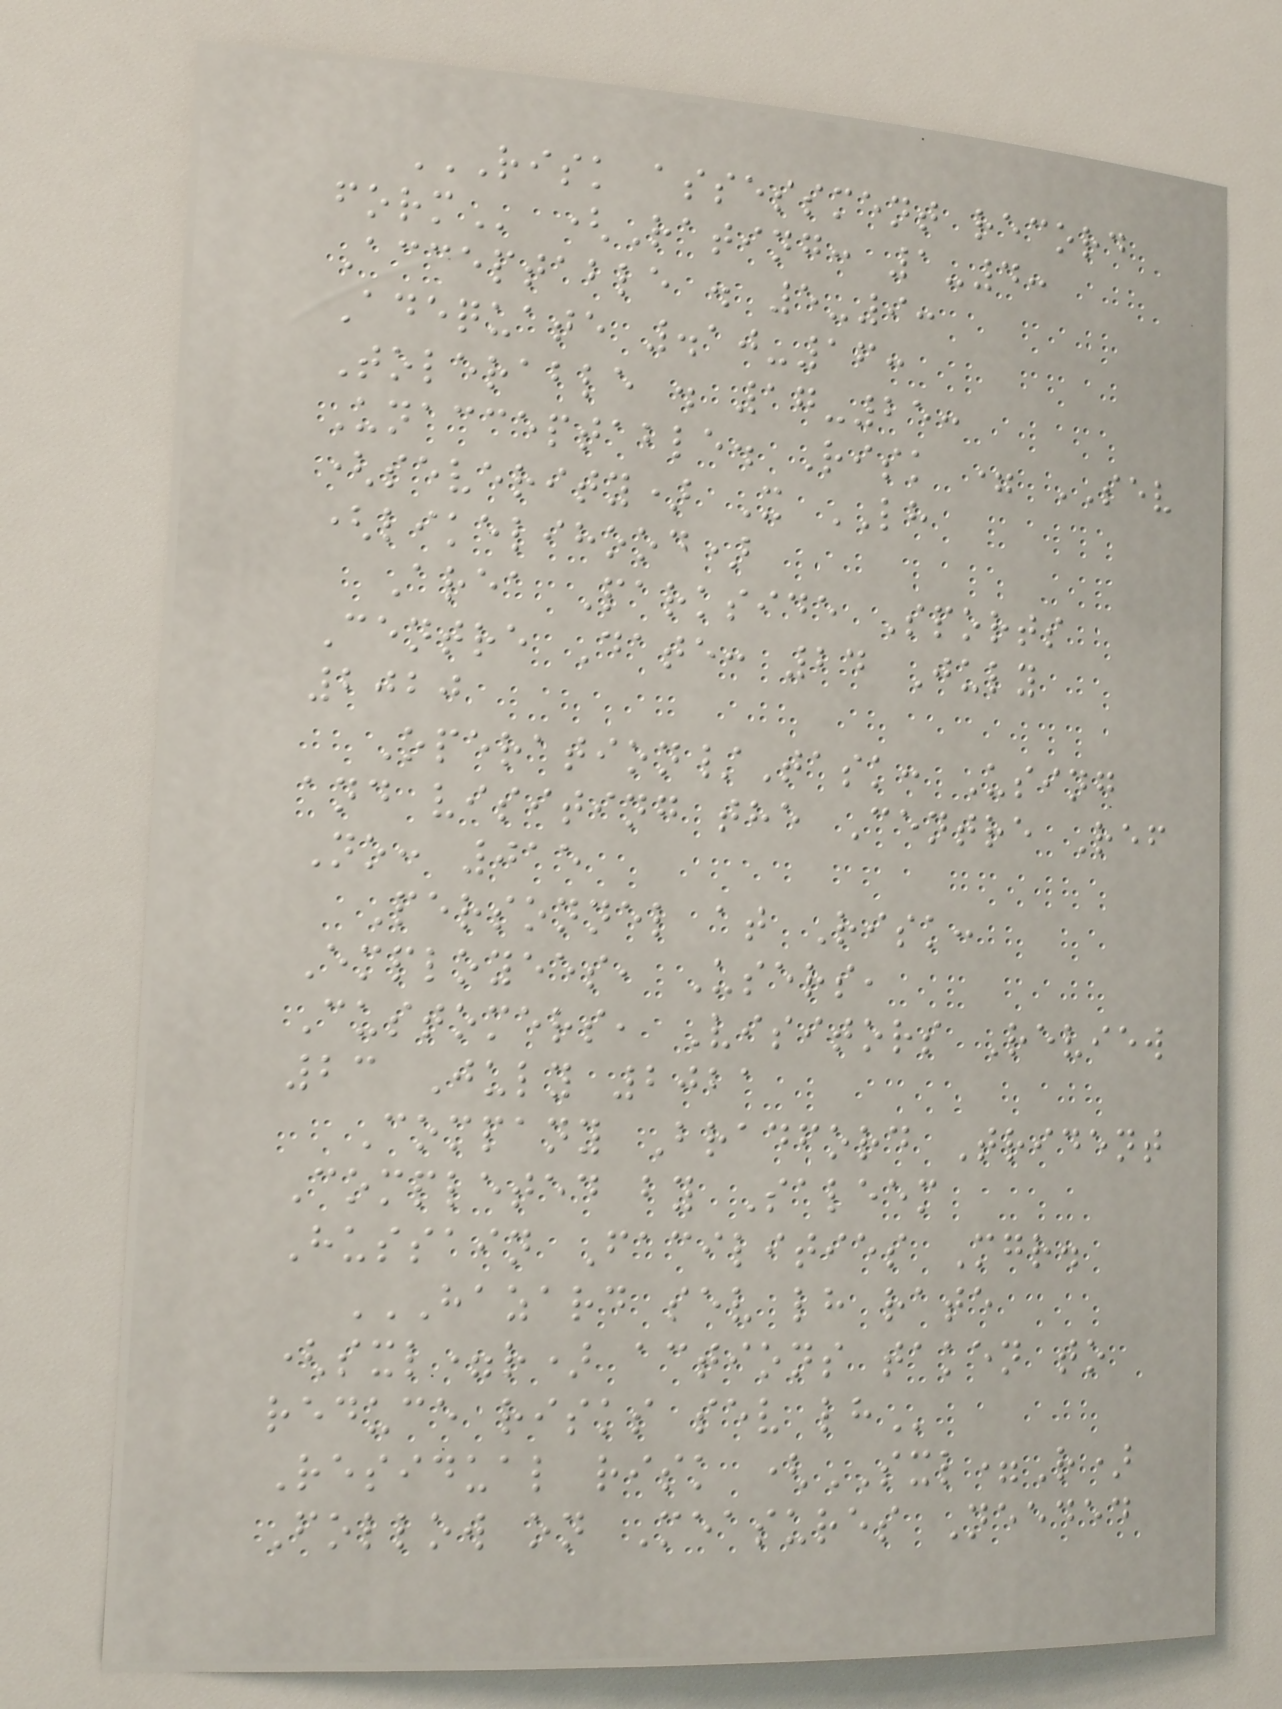RISK ASSESSMENT RECORD
FORM (Rating: 1-4:
Acceptable . 5-9:
Adequate .10-16:
Tolerable . 17-25:
Unacceptable. Risk = SEV
(severity) X LH
(likelihood)
Area Parkside Sports
Centre Date: 24 July
2020
Operation/Task: Using
and visiting the Centre Ref
No: 015
Personnel at Risk:
Employees, Users,
Customers, Visitors Review
23 July 2021
Company Bradford Trident
Completed by Saleem
Hussain Facilities Mgr.
HAZARD SEV LH RATE
(SXL=R) ACTIONS TAKEN TO
REDUCE RISKS SEV LH
Residual risk (SXL=R)
Follow on Measures Needed
